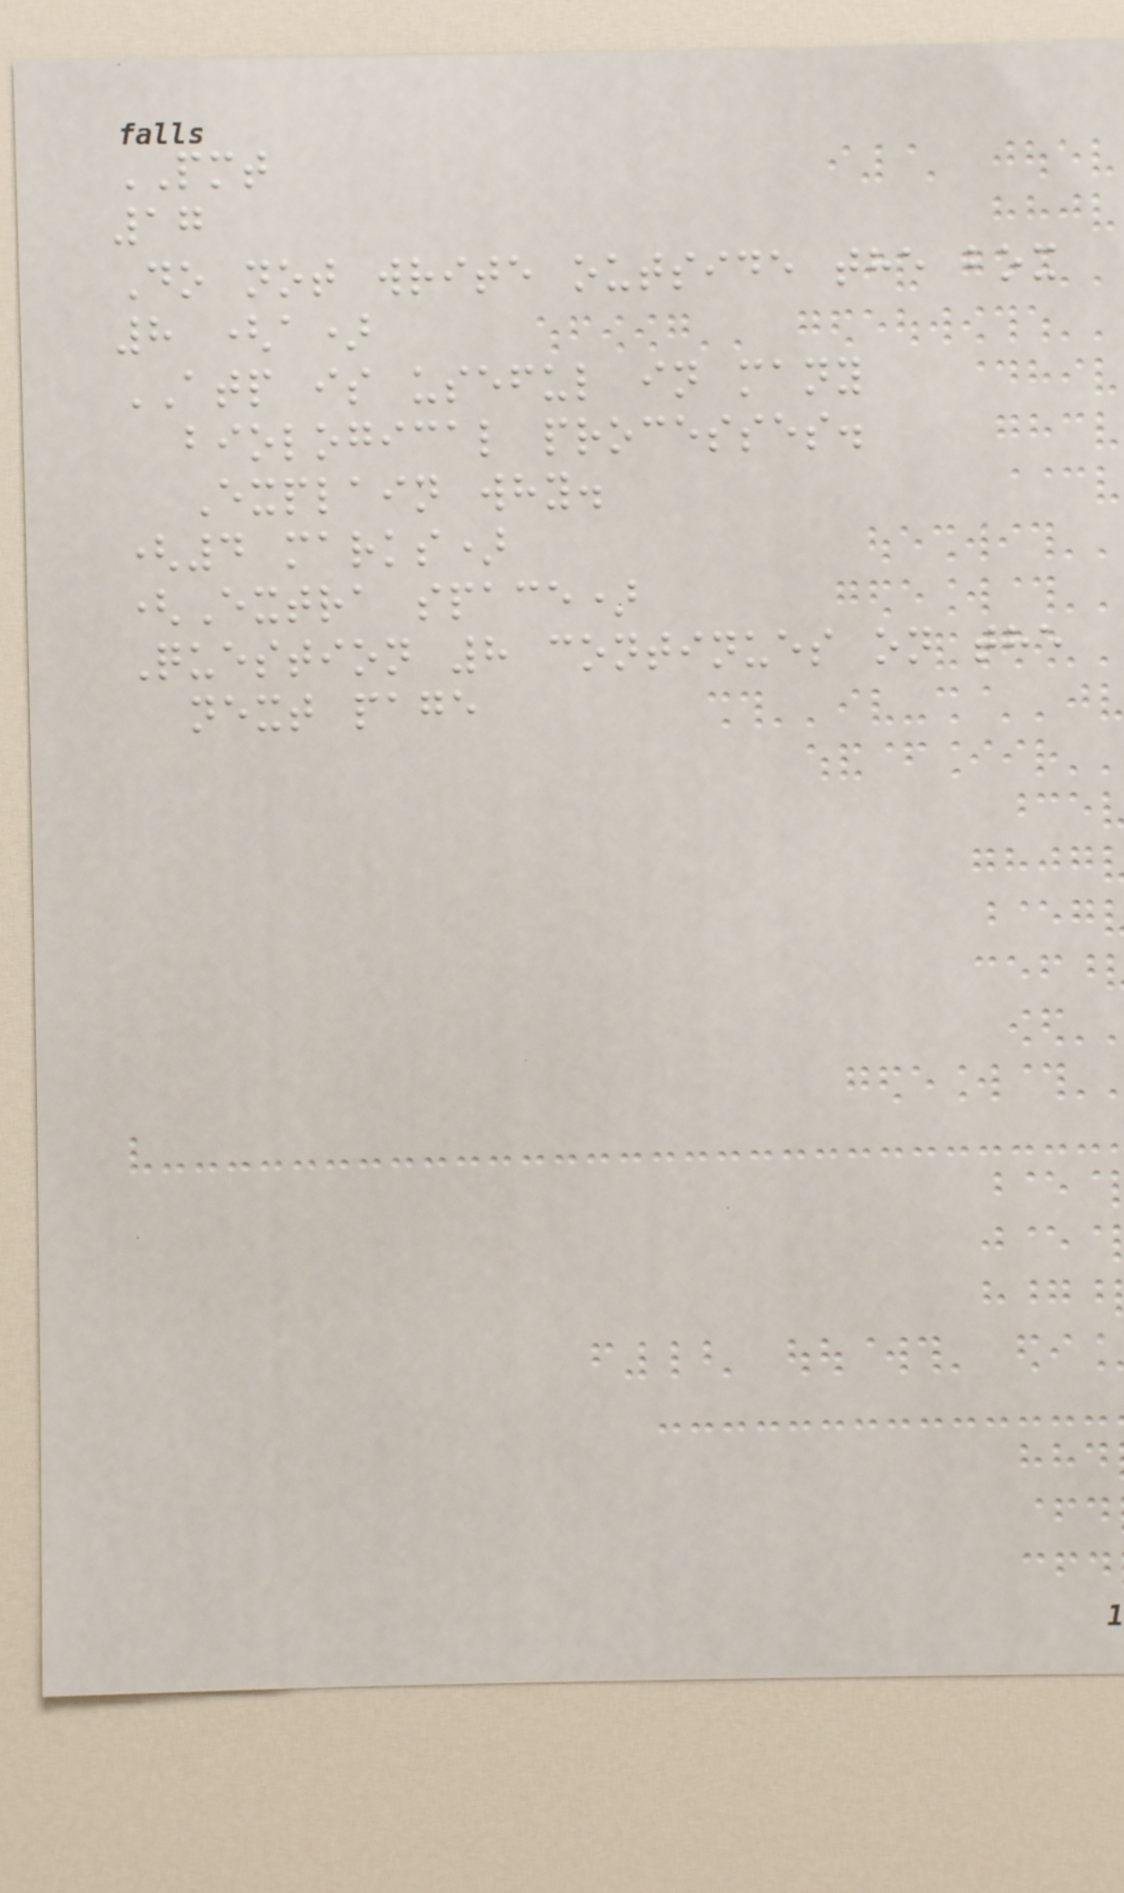PMT
17
Do not write outside the box
8 (a)
ATP is useful in many
biological processes.
Explain why.
(4 marks)
(Extra space)
Question 8 continues on the
next page
